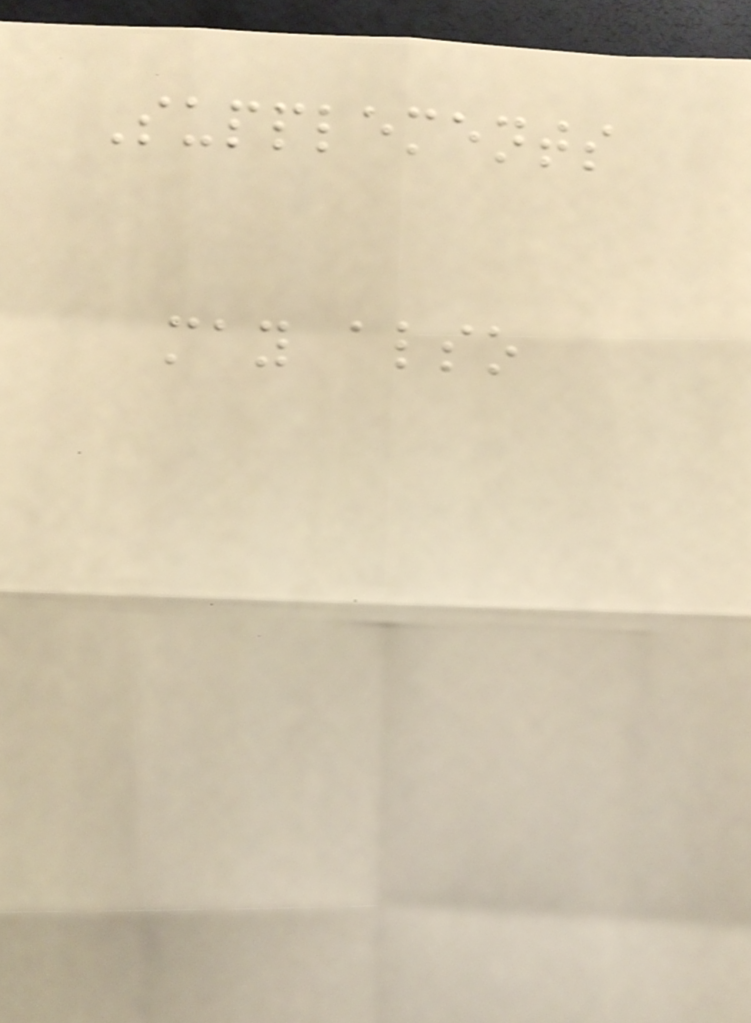Supplements
may also
